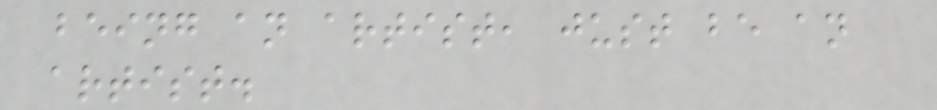being an artist, just be an
artist.
